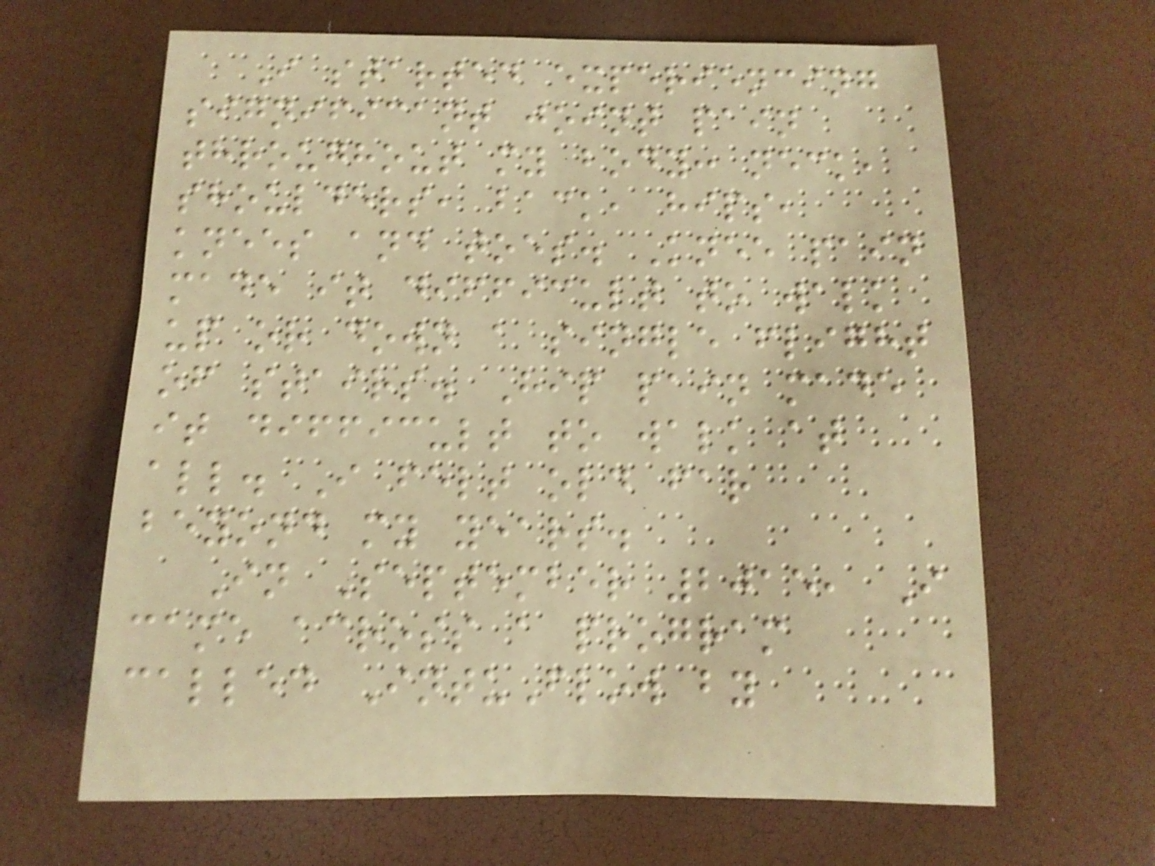I started experiencing
significant joint pain
throughout my body: neck,
shoulders, back, hips,
knees and toes. Knee pain
made it difficult to walk
up or down a single flight
of stairs. Hip pain made
it difficult to walk at
all. I felt old far
beyond my years.
In September 2015, I
came across a program
called IntuFlow by
